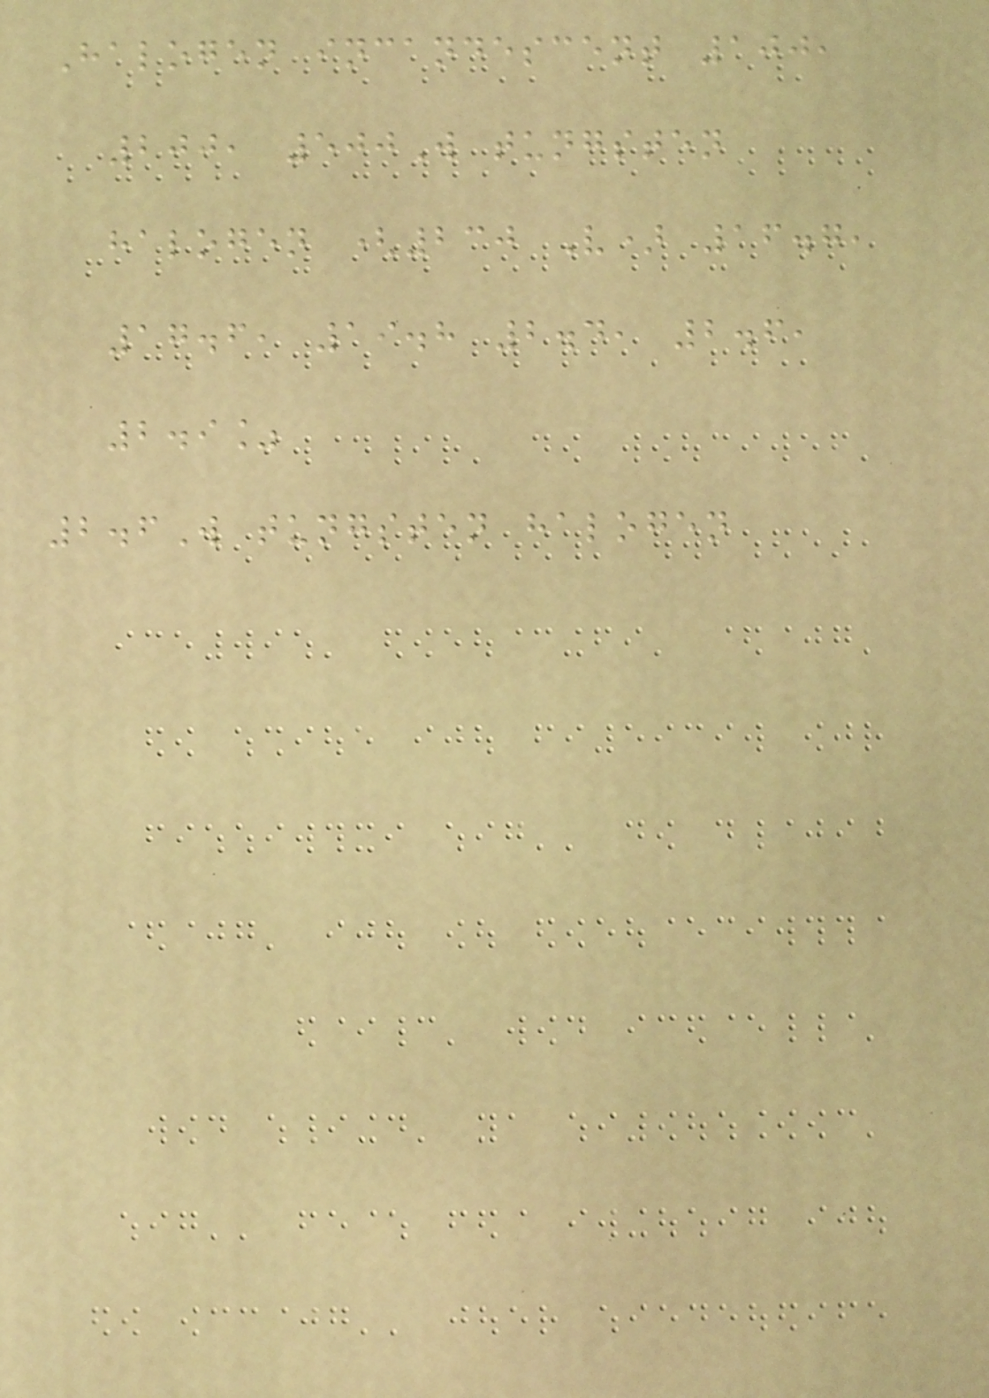Halogen incandescent 100,
200, 500W tungsten
halogen (230 V) 16.7,
17.6, 19.8 2.4, 2.6,
2.9%
2.6W tungsten halogen
